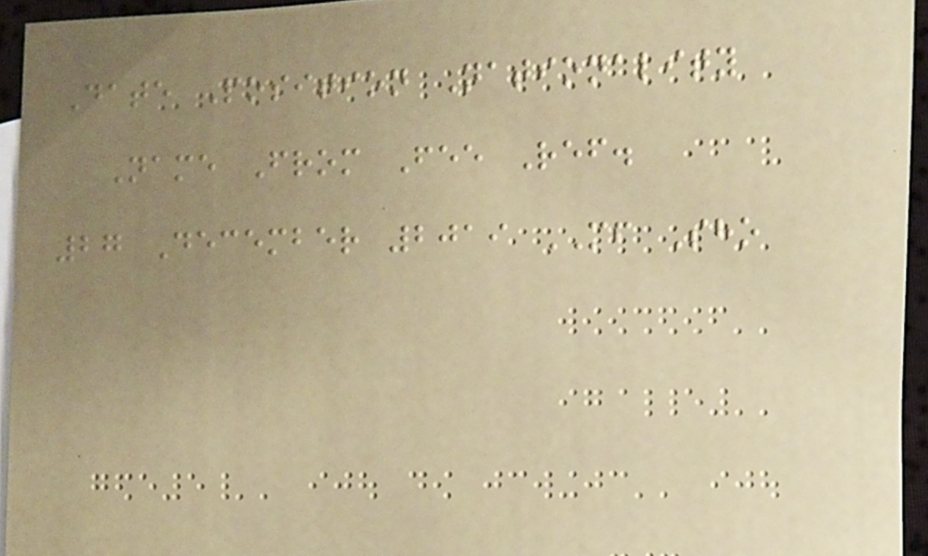Date Position Nationality
Name From Fee Ref.
27 December 2019 MF Sho
